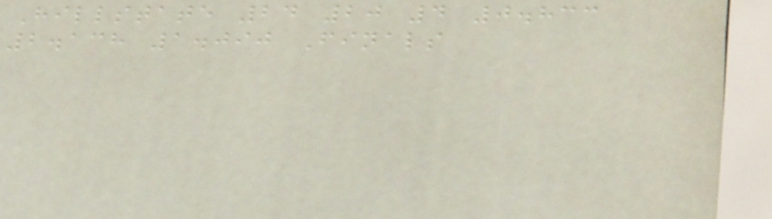Hillstate 24 20 4 0.833
2.138 1.090 Finals
